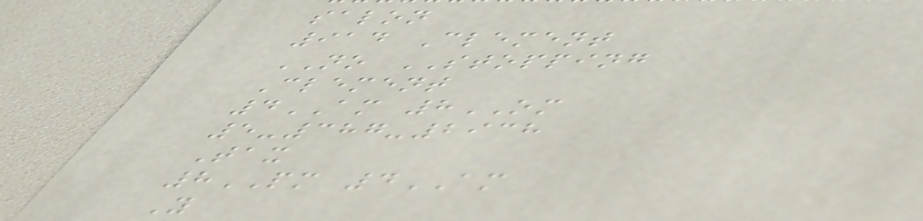salon
914 Clement
NO STOPPING
Clement
4AM 8OM
5-387-2938
Tax
8PM 4AM
Y
